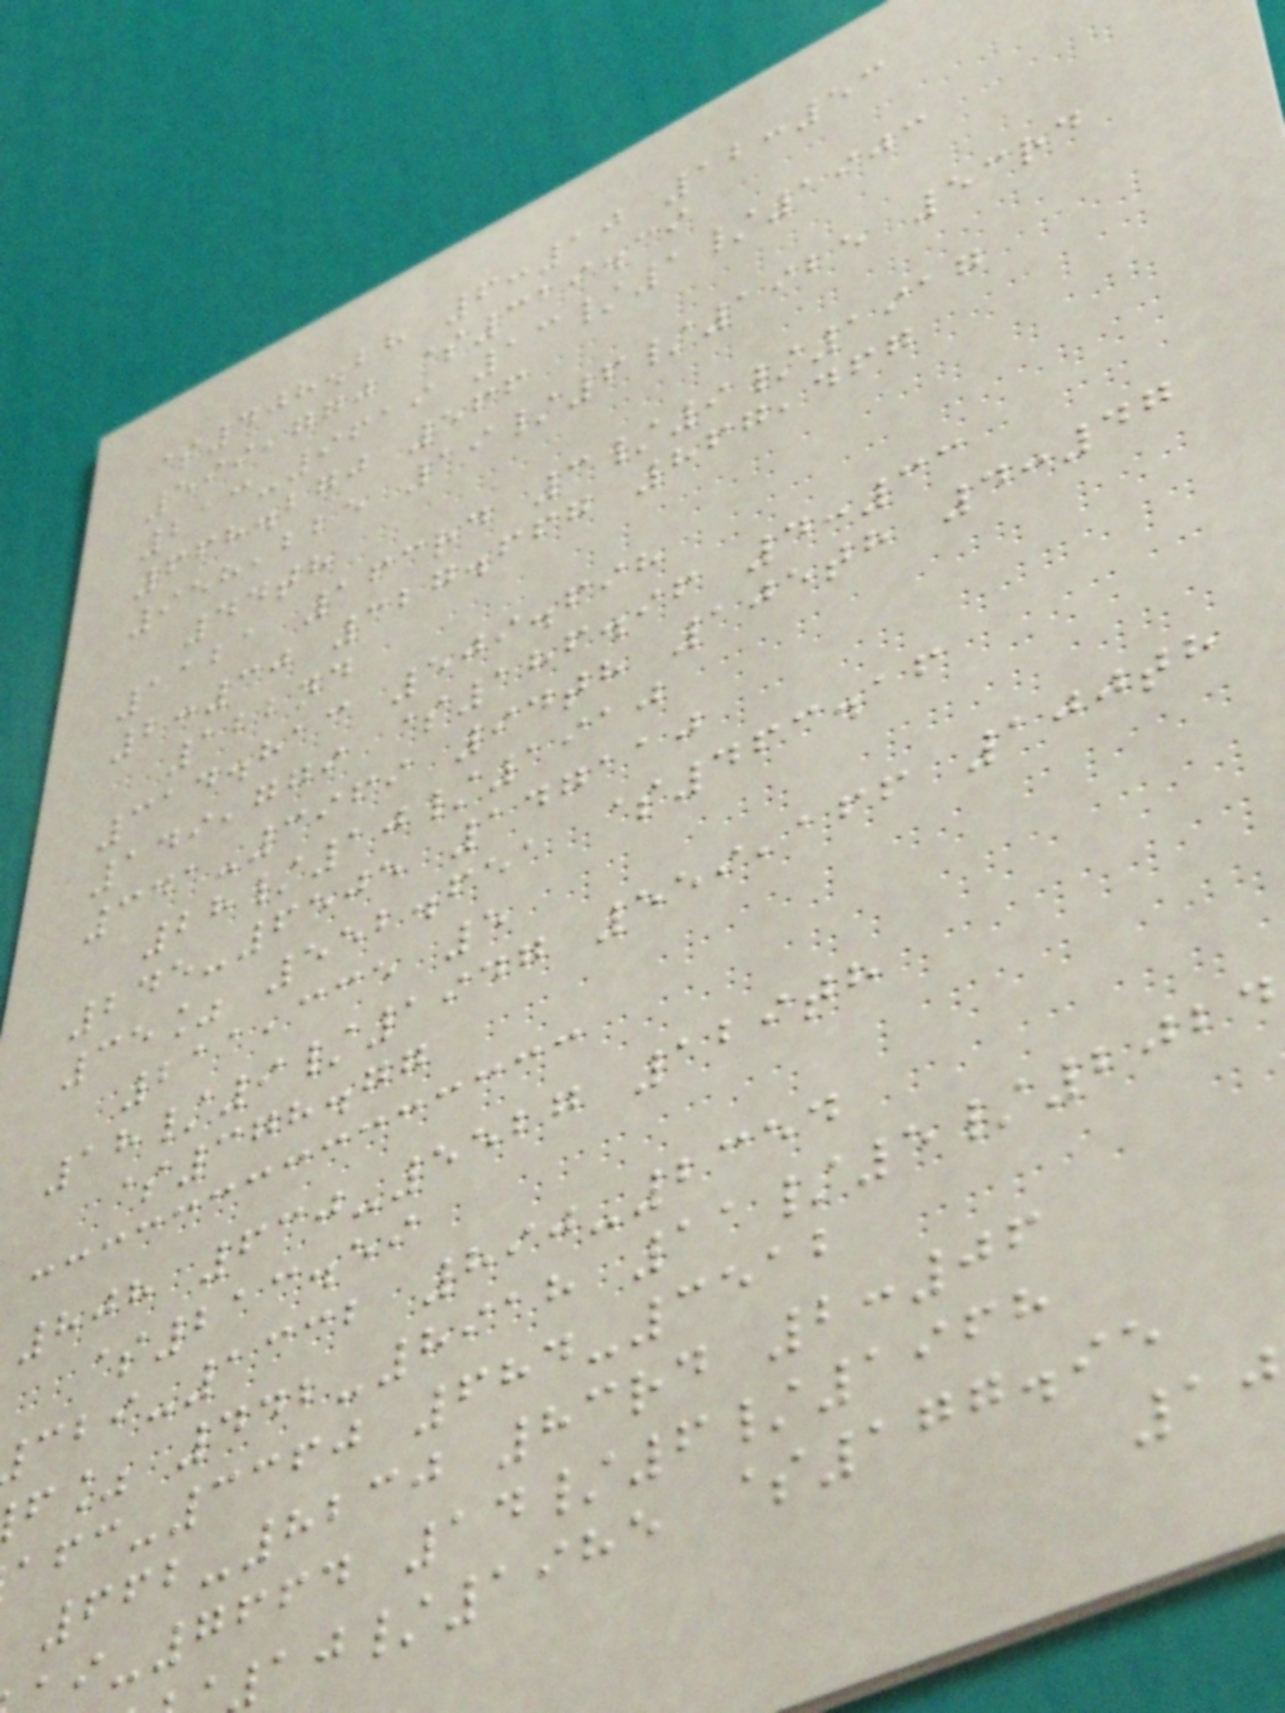$408.28 6:10 12:53
599,770 $329.39
213-9619 13/1/1903
668.270 566
958,225 19/6/1925 53rd
44th
1121 163rd 3/9/1917
2:30 327.667 867,467
122nd
314.813 509.698
149,779 $186.96 4:33
341-3969 94th 105th 4:47
28/10/1910
245-6505 147110
35% 552.651 $463.16
211,335 5
18/9/1947 559,166 100th
$378.77
808 630-5527 129th
$213.59
-1332 890-2354
f% 442-8918 11/5/2024
-3360 684-3512
662-8230 83rd 2:06
-7664 14/6/1968
/1985 $177.95
